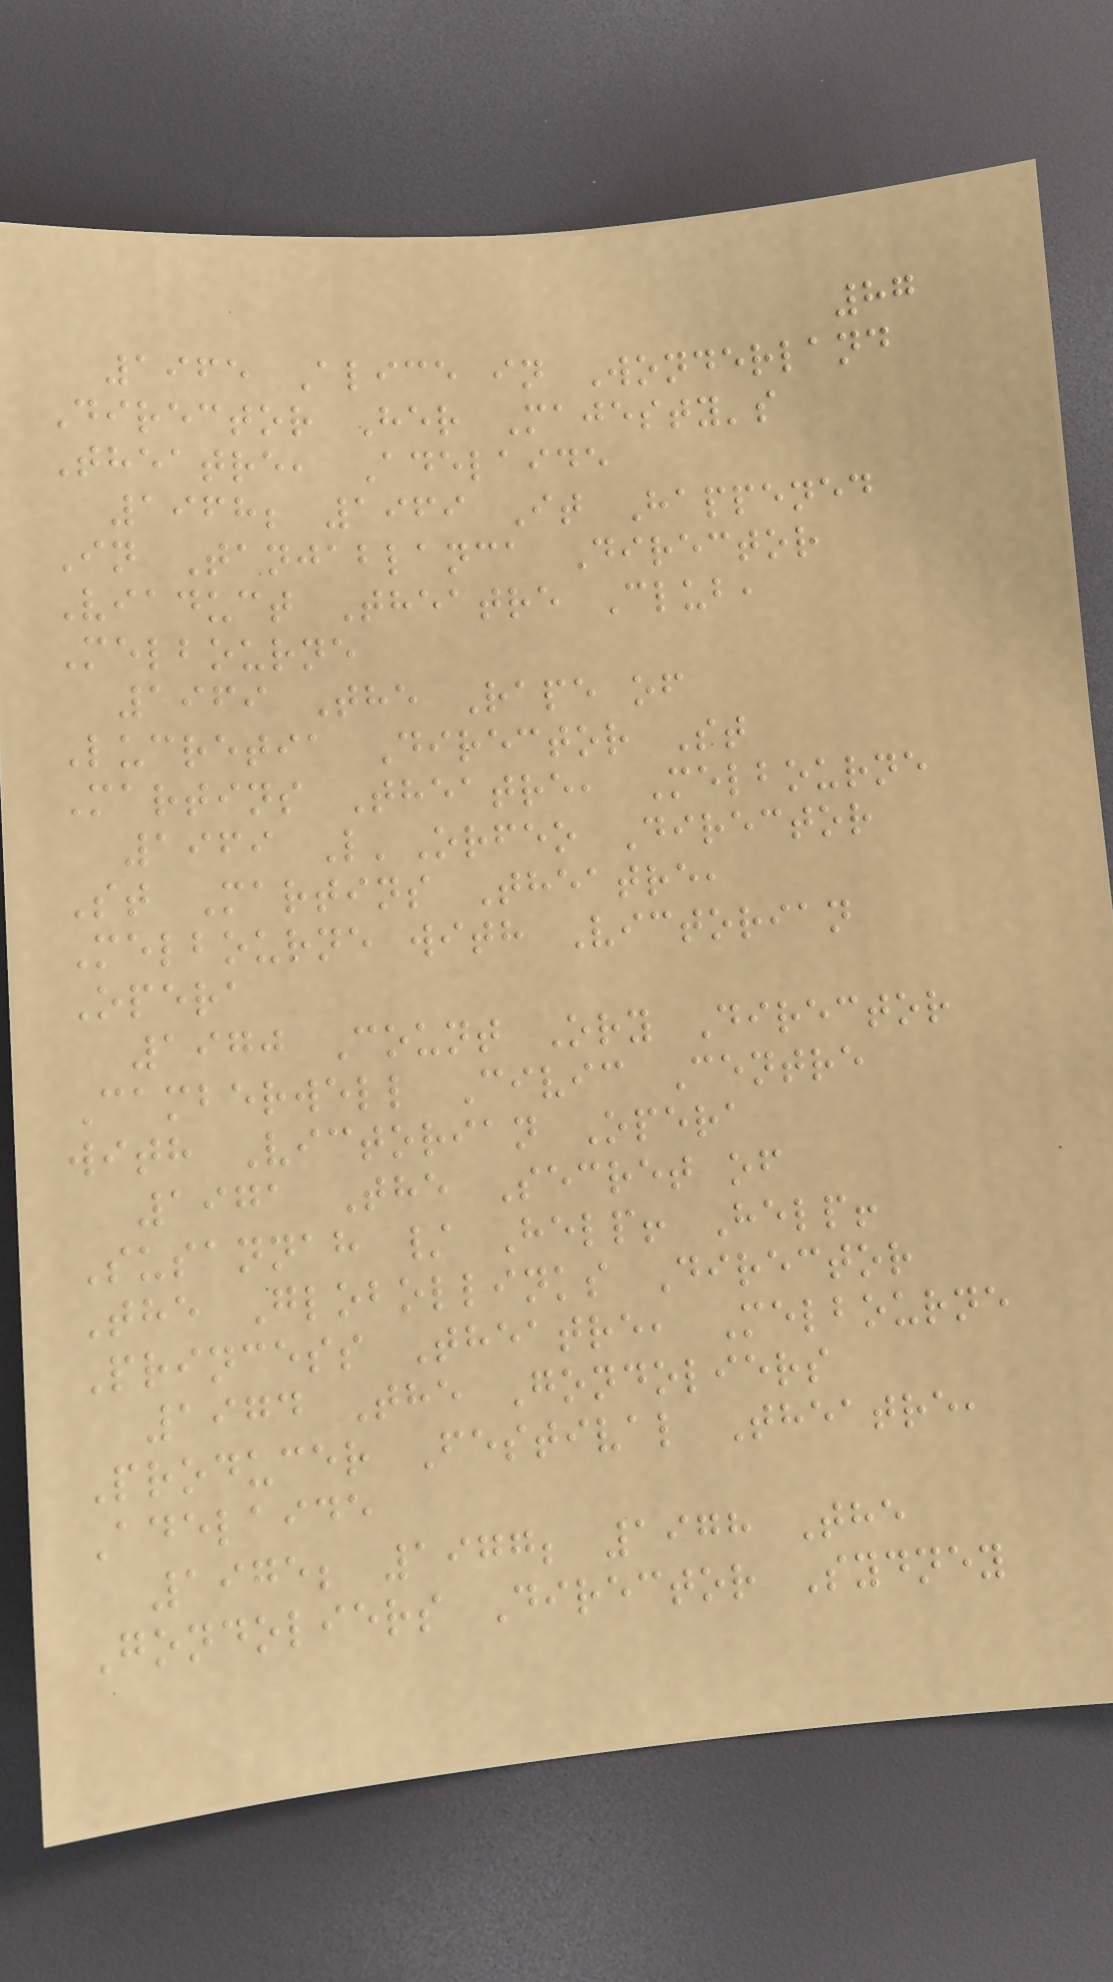87
1965 Alice in Wonderland
Director Her Majesty's
Theatre, Adelaide
1968; 1969 It Happened
In Tanjablanca Director
Viaduct Theatre Club,
Melbourne
1969 The Rape of
Lucretia Director St
Martins Theatre, Melbourne
1969 L'Orfeo Director
St Martins Theatre,
Melbourne with Victorian
Opera
1970 Count Ory Director
Camberwell Civic Centre
with Victorian Opera
1971 The Secret of
Susannah / Help! Help!
The Globollinks Director
Princess Theatre, Melbourne
1974 The Gondoliers
Producer Festival Theatre,
Adelaide
1975; 1977; 1978 The
Gondoliers Director Sydney
